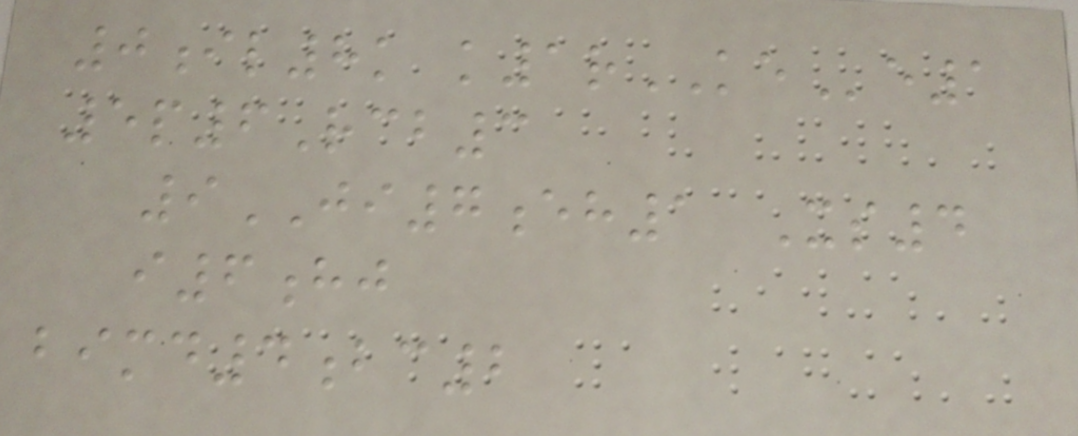0il8k k1rKEe1
5p6Rcb3
9JI7eh1 Xs4
i6hj
bimd4bc2
